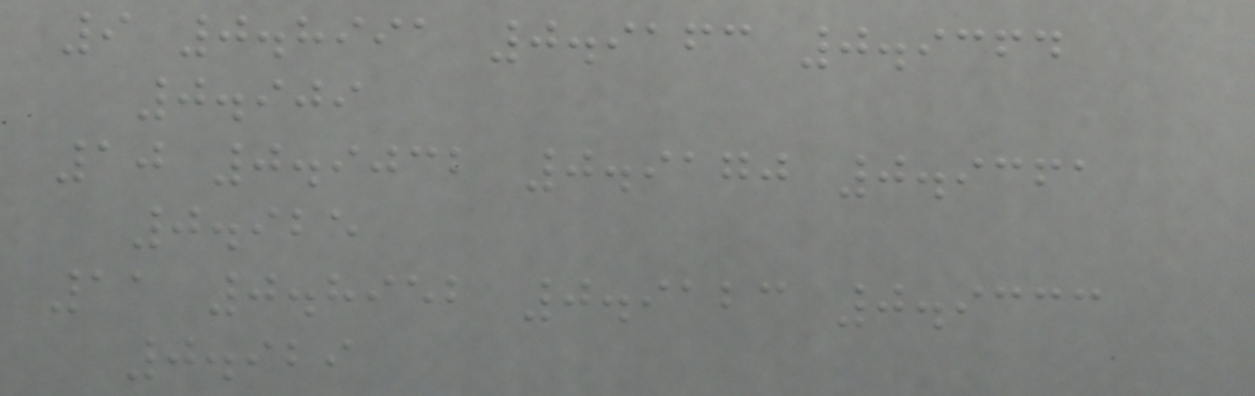9 0.8991 0.9163 0.9364
0.909
10 0.9032 0.9170 0.9361
0.925
11 0.8952 0.9123 0.9333
0.929
